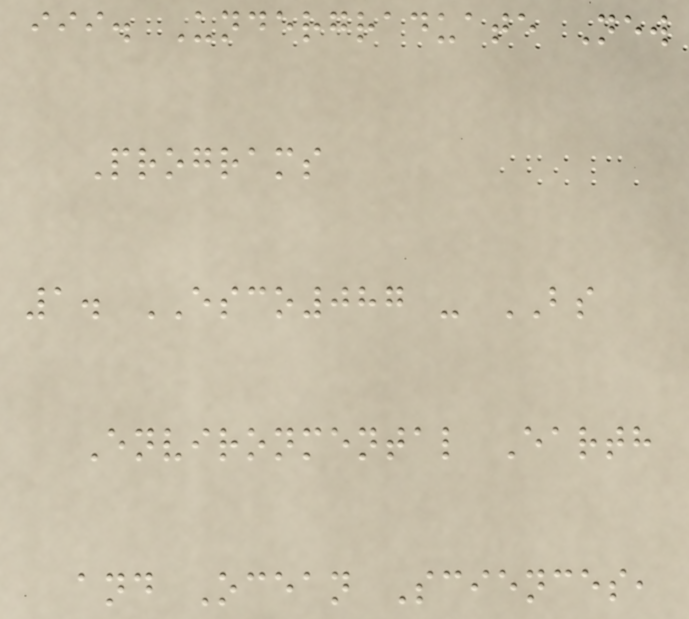iii. Undergraduate New
Programs
1. ESCO087 - BS
Environmental Earth
and Ocean Sciences,
